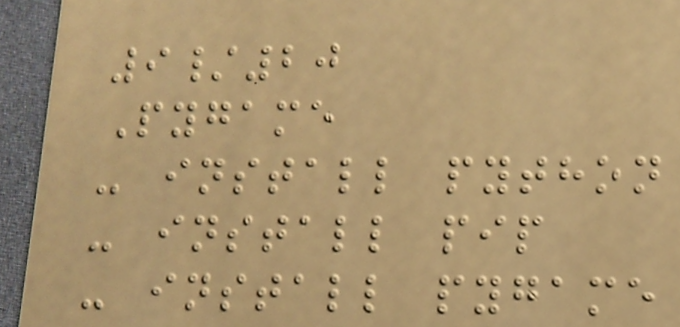9/20
Pygame
- install python
- install pip
- install pygame
